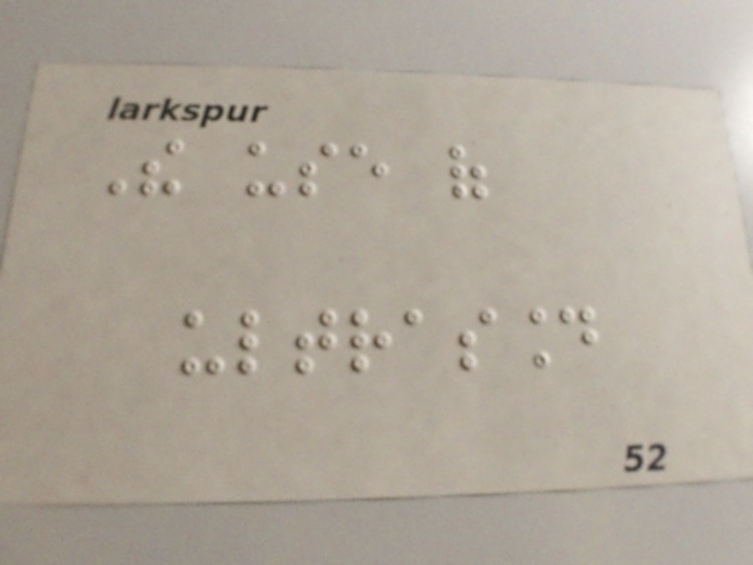The use of
ultrasound
